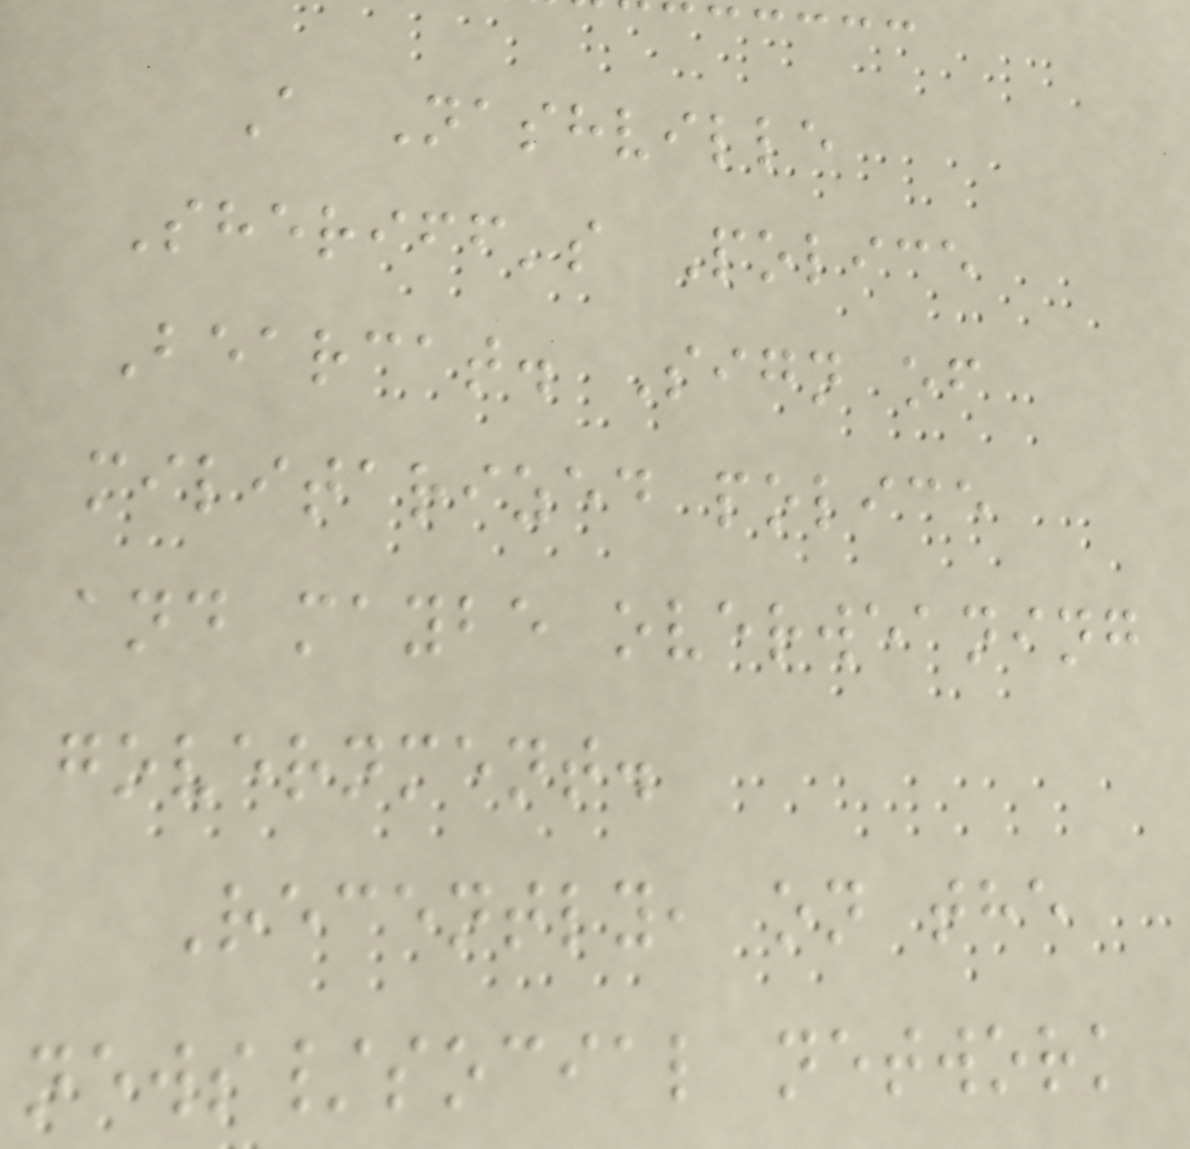A Nashville
Sheriff's Police
Bearcat. Sign of
militarized police
and maybe overweaning
government.
Recently, on the
news/social network
